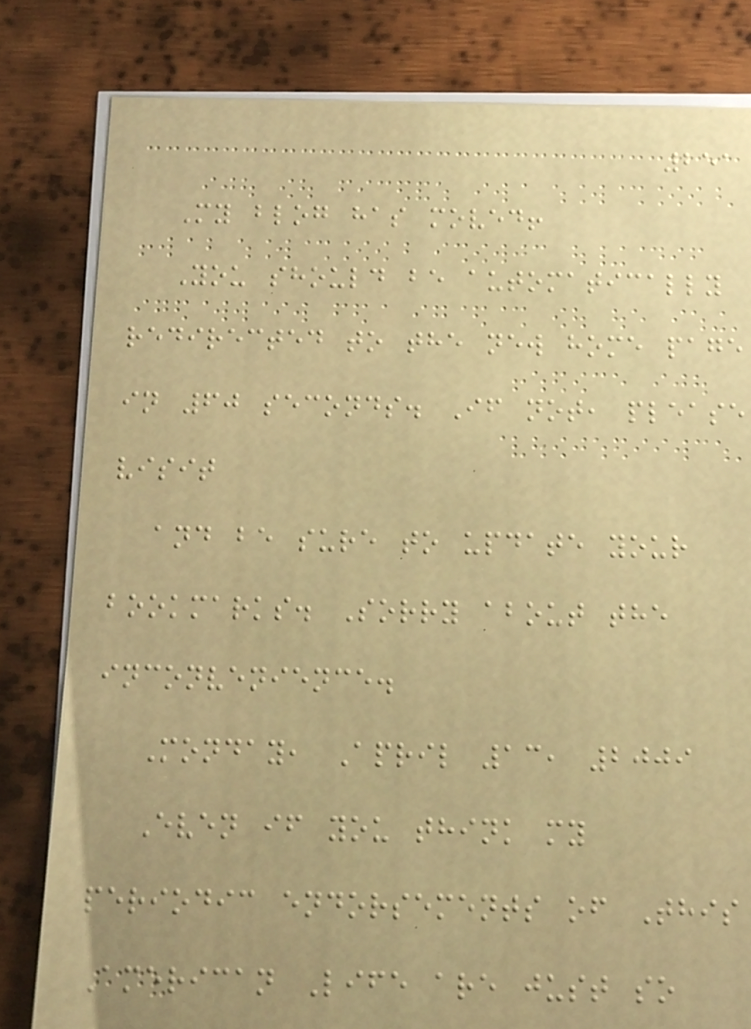251
My blog has moved!
You should be automatically
redirected to the new home page
in 60 seconds. If not, please
visit
and be sure to update your
bookmarks. Sorry about the
inconvenience.
Monday, April 13, 2009
Even if you think my
periodic endorsements of This
American Life are just so
